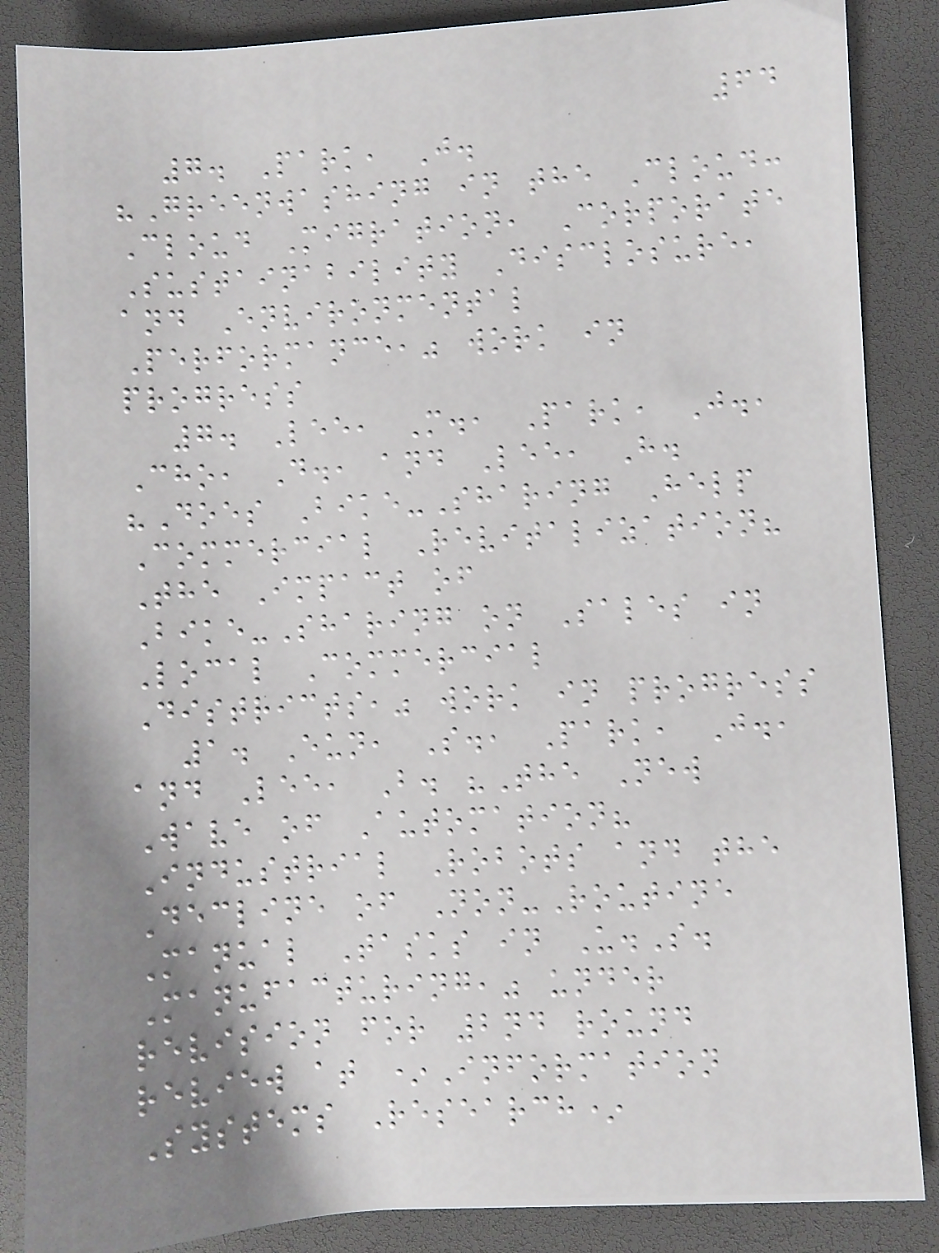64
7. Park, J.
"Greenwashing in the Cloud:
Cloud Migration, Corporate
Sustainability Disclosure,
and Environmental
Performance," work in
progress
7. Lee, M., Park, J.,
Cho, D., and Lee, H.
"Does Bike-Sharing Help
Commercial Revitalization?
The Impact of
Bike-Sharing on Sales in
Local Commercial
Districts," work in progress
1. Eun, S., Park, J.,
and Lee, B. "The New
Wave of Automation?
Industrial Robots and the
Decline of Non-Routine
Manual Tasks in U.S.
Manufacturing," under
revision for 2nd round
review at *Information
Systems Research*
